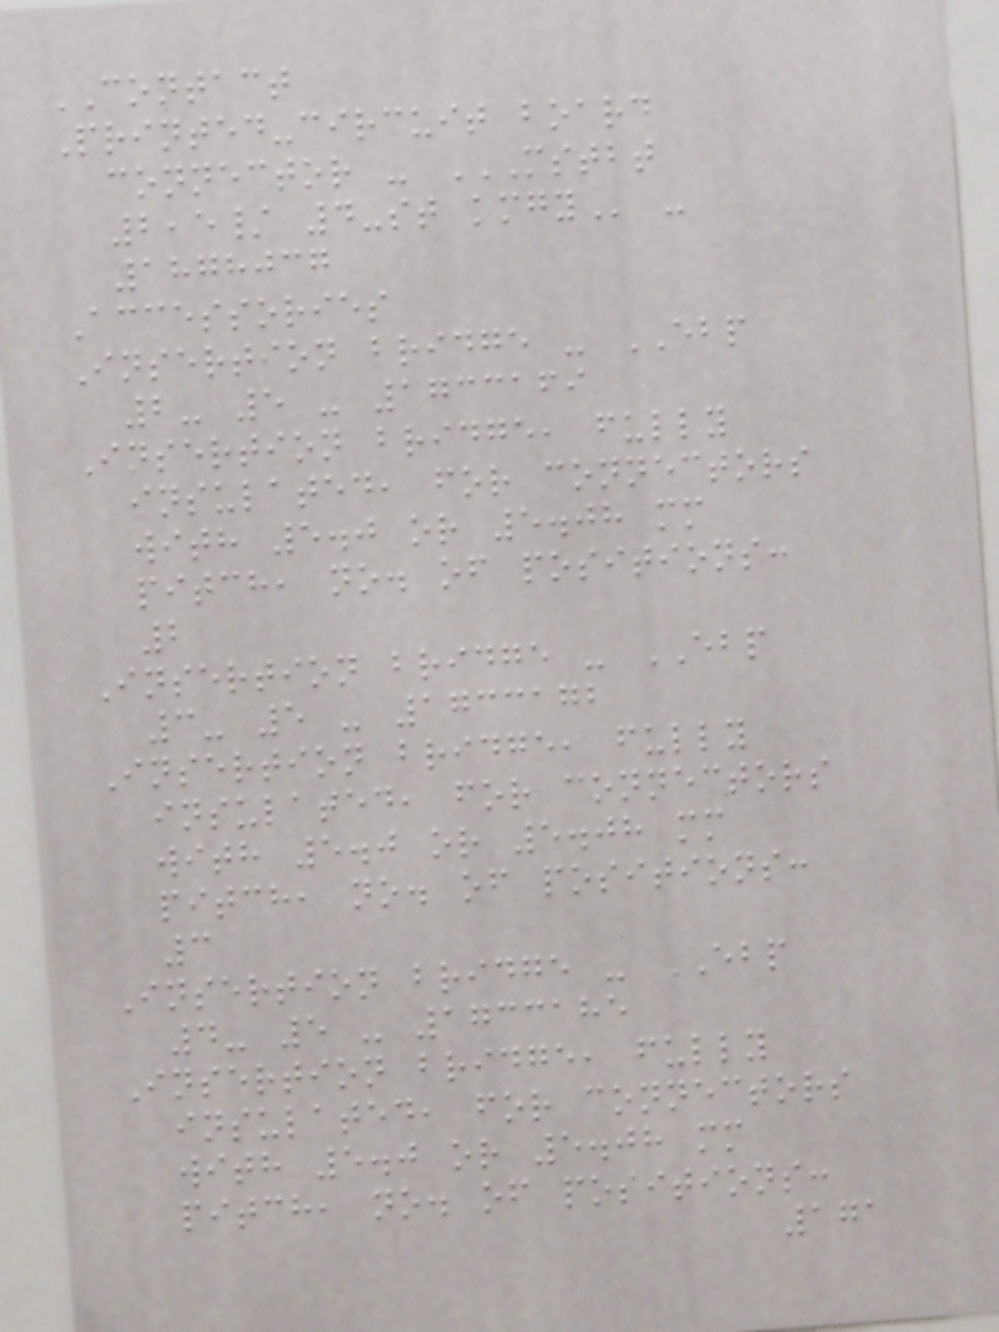CONTACT
Printed-circuit board
connector - MSTBT
2,5/ 4-ST KMGY -
1878037
Accessories
Insertion bridge - EBP
2- 5 - 1733169
Insertion bridge, fully
insulated, for connectors
with 5.0 or 5.08 mm
pitch, no. of positions:
2
Insertion bridge - EBP
3- 5 - 1733172
Insertion bridge, fully
insulated, for connectors
with 5.0 or 5.08 mm
pitch, no. of positions:
3
Insertion bridge - EBP
4- 5 - 1733185
Insertion bridge, fully
insulated, for connectors
with 5.0 or 5.08 mm
pitch, no. of positions:
171
